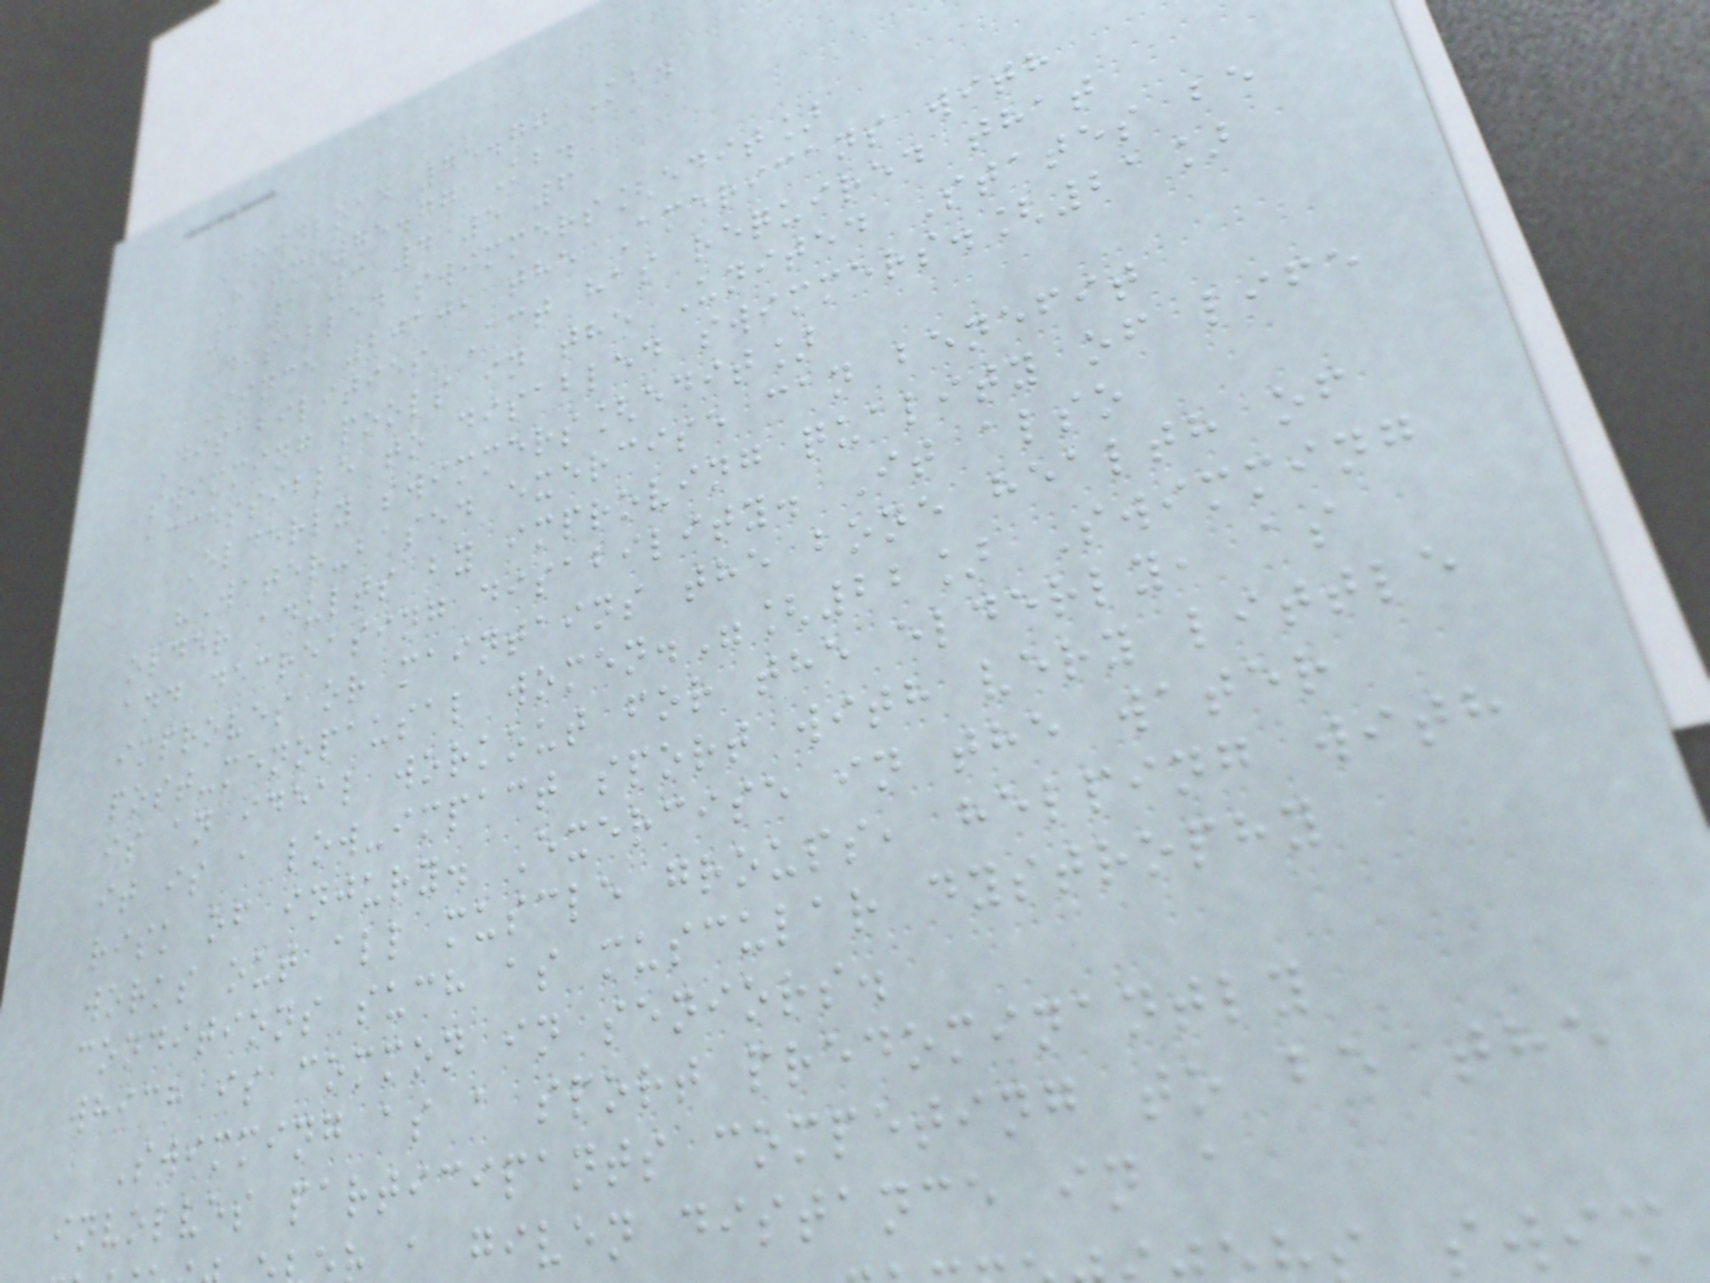Download 75.77 Kb.
Hajmi75.77 Kb.
1 2 3 4 5 6
Disabled swimmers[edit]
Since 2010, the Americans with
Disabilities Act has required that
swimming pools in the United States be
accessible to disabled swimmers.[21]
Elderly swimmers[edit]
"Water-based exercise can benefit
older adults by improving quality of life
and decreasing disability. It also
improves or maintains the bone health of
post-menopausal women."[22] Swimming
is an ideal workout for the elderly, as
it is a low-impact sport with very little
risk of injury. Exercise in the water
works out all muscle groups, helping with
conditions such as muscular dystrophy
which is common in seniors.
Swimming as a sport predominantly
involves participants competing to be the
a given distance in a
